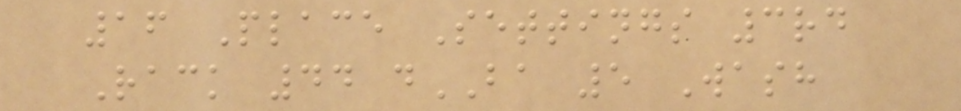16 Place Settings 3rd
Rack 44 dBA 5 Wash
